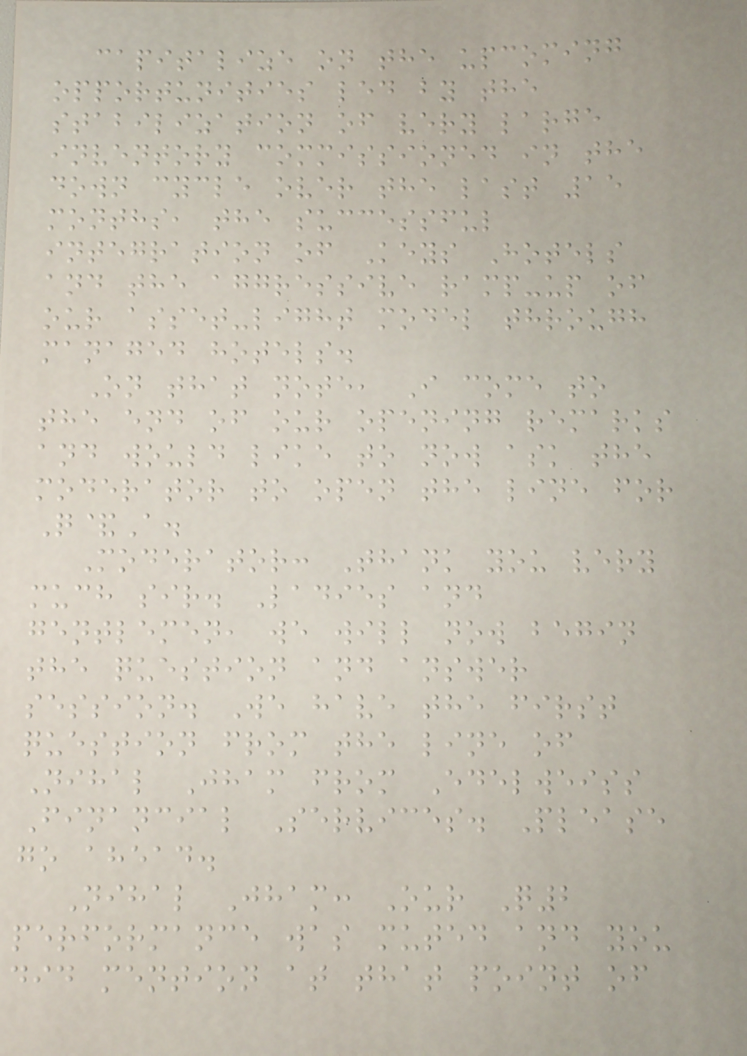capitalize on the upcoming
opportunities led by the
stabilization of very large
inventory commissioned in the
down cycle over the last 15
months, the successful
integration of Keys Hotels
and the aggressive ramp-up of
our asset-light model through
managed hotels.
On that note, I come to
the end of our opening remarks
and would like to now ask the
moderator to open the line for
Q&A.
Moderator: Thank you very
much sir. Ladies and
gentlemen, we will now begin
the question and answer
session. We have the first
question from the line of
Nihal Jham from Edelweiss
Financial Services. Please
go ahead.
Nihal Jham: Our Q2
performance was muted and you
did mention at that point of
